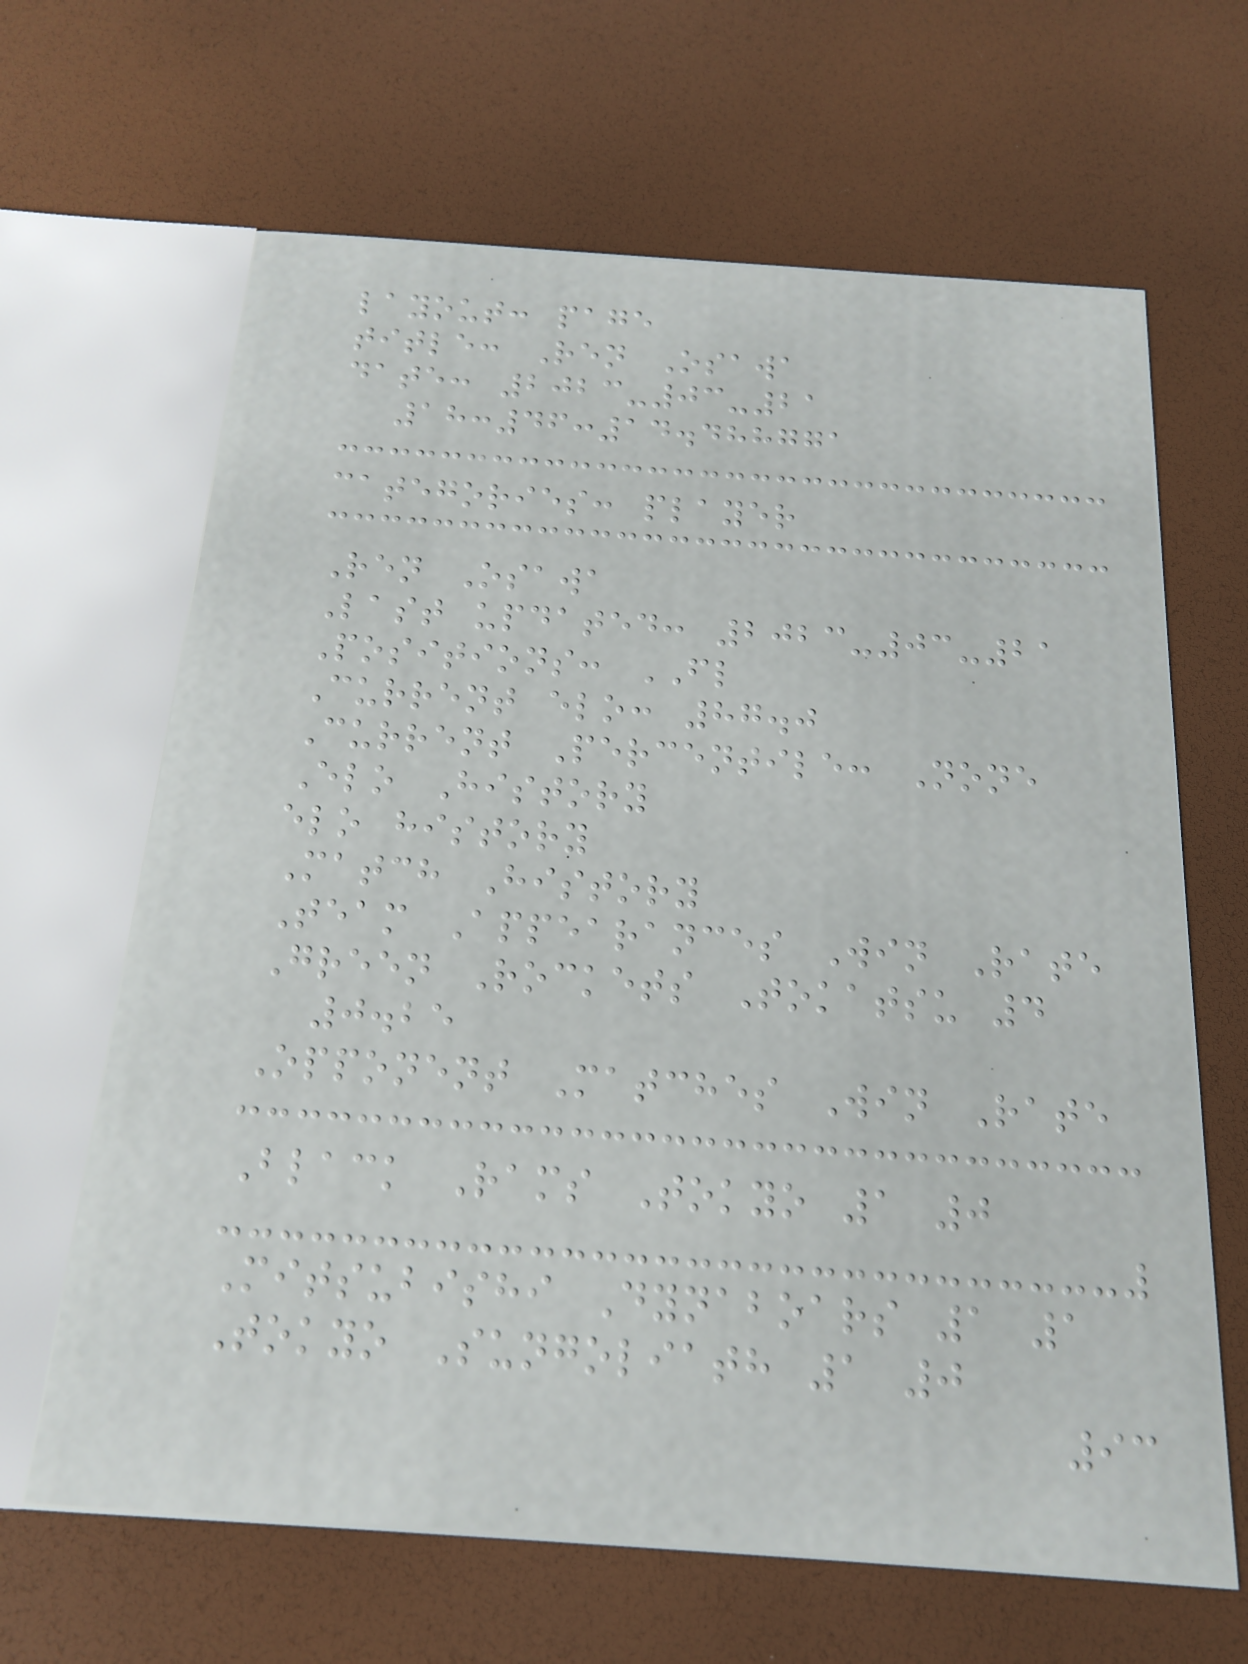layout: page
title: Ren Osawa
date: 2023-03-21
18:46:14.488771
categories: player
Ren Osawa
Last updated: 2023-03-21
Positions: FL
Current elo: 87.0
Current Percentile: None
Elo History
elo history
Match History
Team Appearances Win Rate
Green Rockets Tokatsu 4
0.25
Opponent Matches Win Rate
Black Rams Tokyo 1 0
Mitsubishi Dynaboars 1 1
Tokyo Sungoliath 1 0
93
